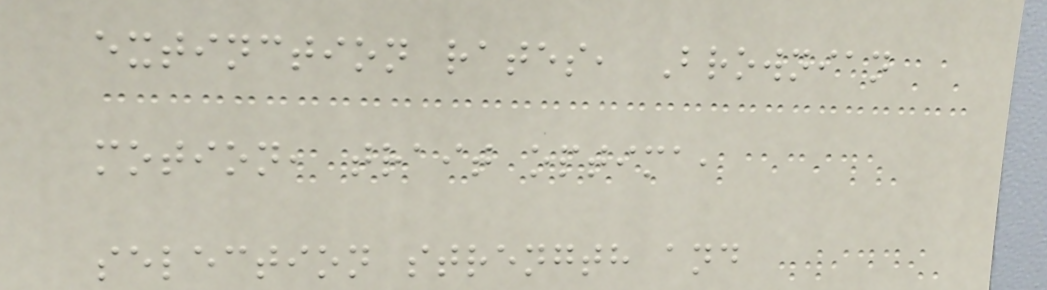extinction rates, Brownian
motion, trait optima,
selection strength and
